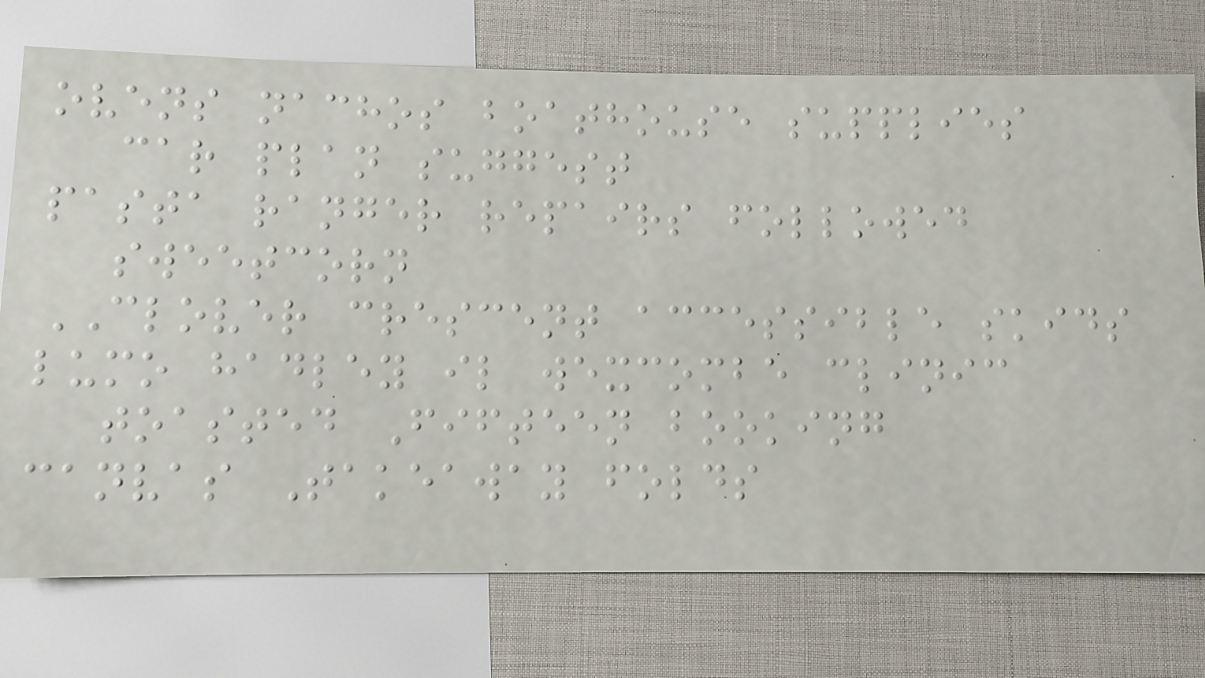ovens nachos boathouse supplies
car plan suggest
pasta ranger repairs followed
sweetcorn
CLOVER crescent accessible skids
lumo hadley il wexcombe clinic
toasted Fifteen booking
canvas Takeaway folds
